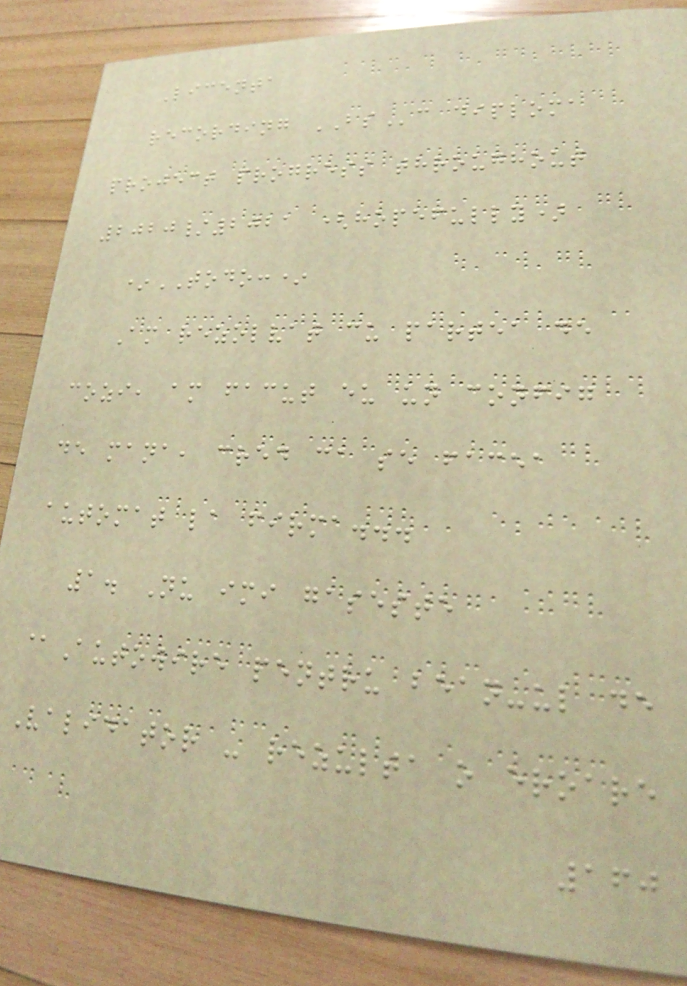Licenta
recording BSc diploma
project progress throughout
2020/2021 (hopefully)
*TODO:*
Am rezolvat cu partea de
cozi, am facut eu un config
de mana, cred ca se facea
automat la firma...
1. Nu imi gaseste
@Autowire pentru bean-ul de
Validator - rezulta o eroare
160
